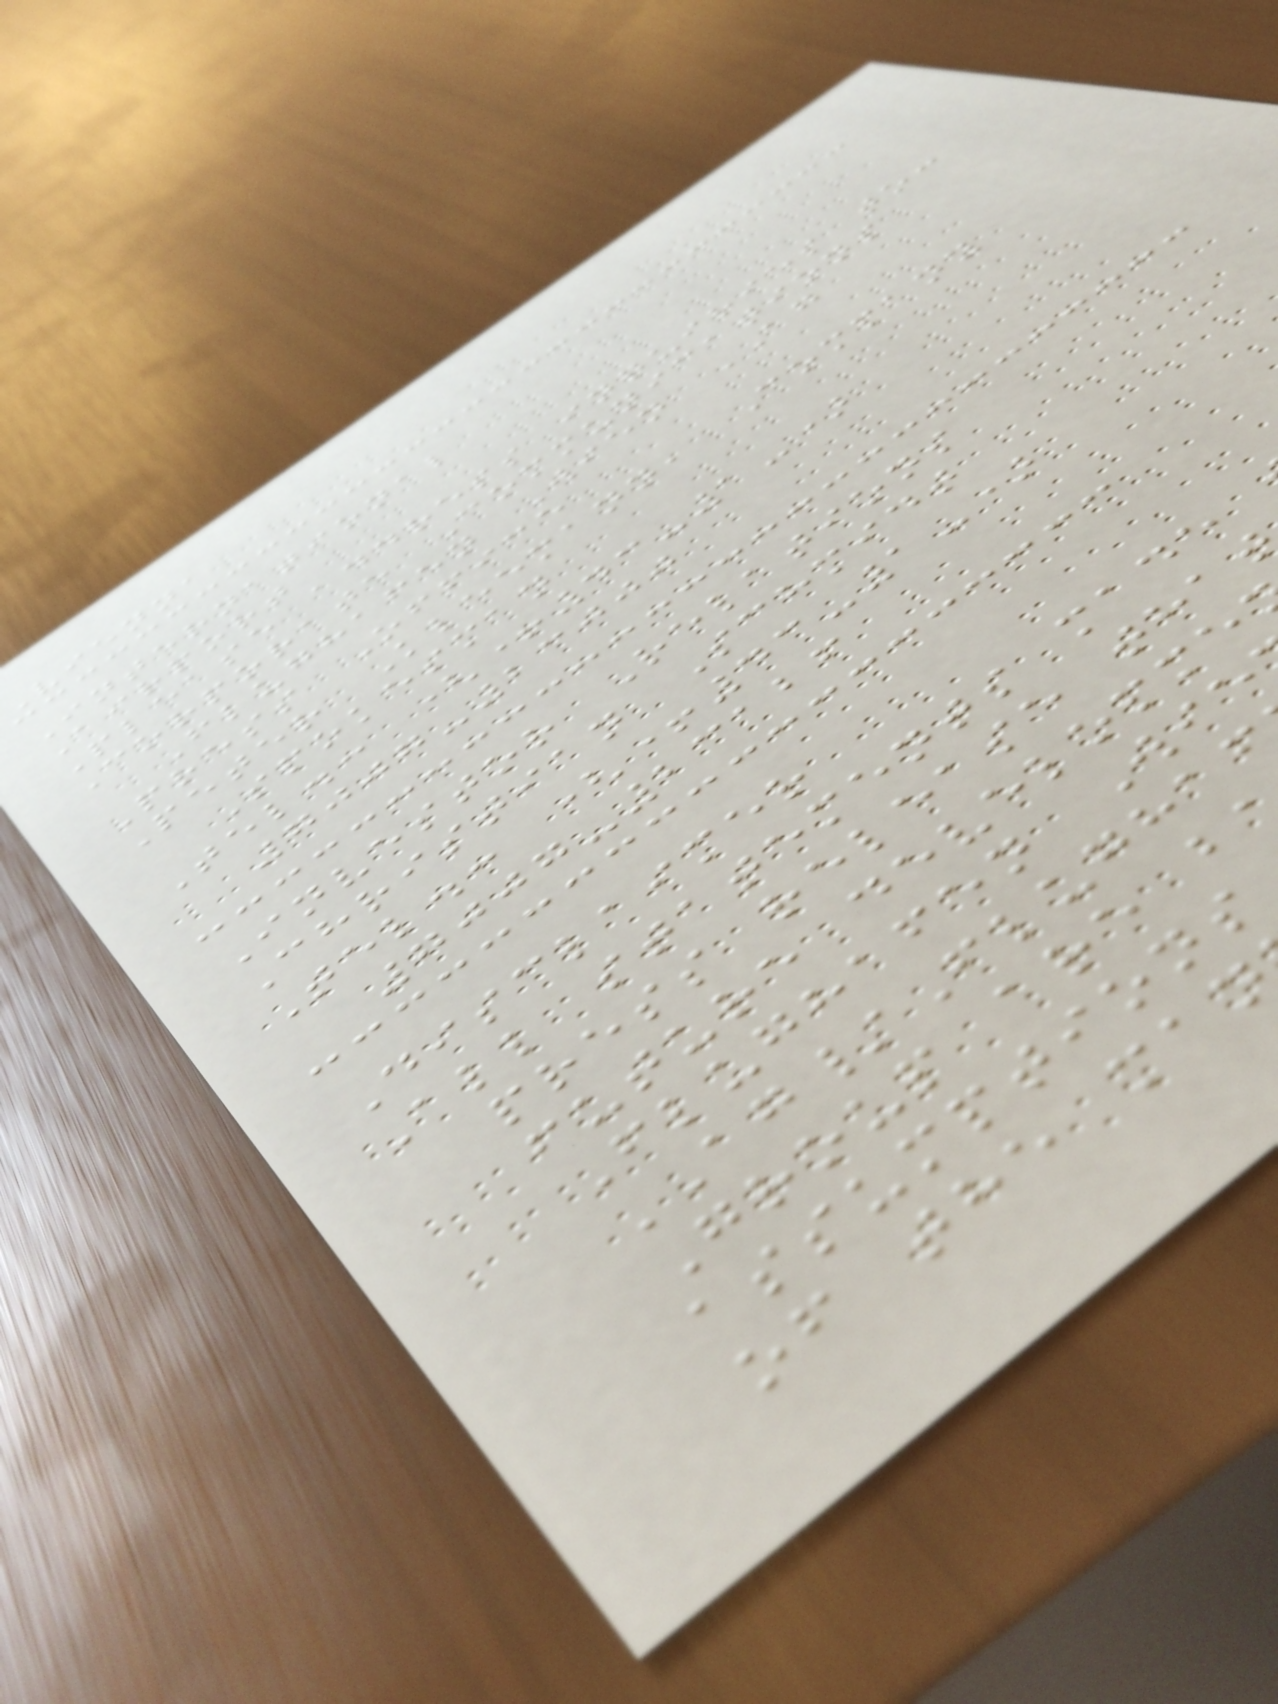Vienna
International
Airport
Please address inquiries to:
Corporate Communications
Flughafen Wien AG
Press Office
Peter Kleemann, Company
Spokesman
Tel.: (+43-1-)
7007-23000
Investor Relations
Christian Schmidt
Tel.: (+43-1-)
7007-23126
Disclaimer
All statements made
press release tha
future developme
Flughafen Wie
AG/Flugha
Group are b
assumptions
of the ma
